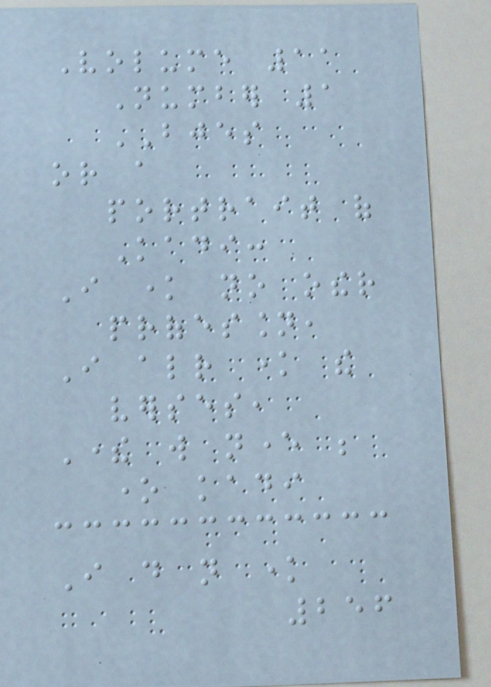Volume 11
Number 1
BJES
or a
portrait of
Kadi:
I know no other
profession,
I already know the
verses,
There will never be
one kadi
I do not know
256
